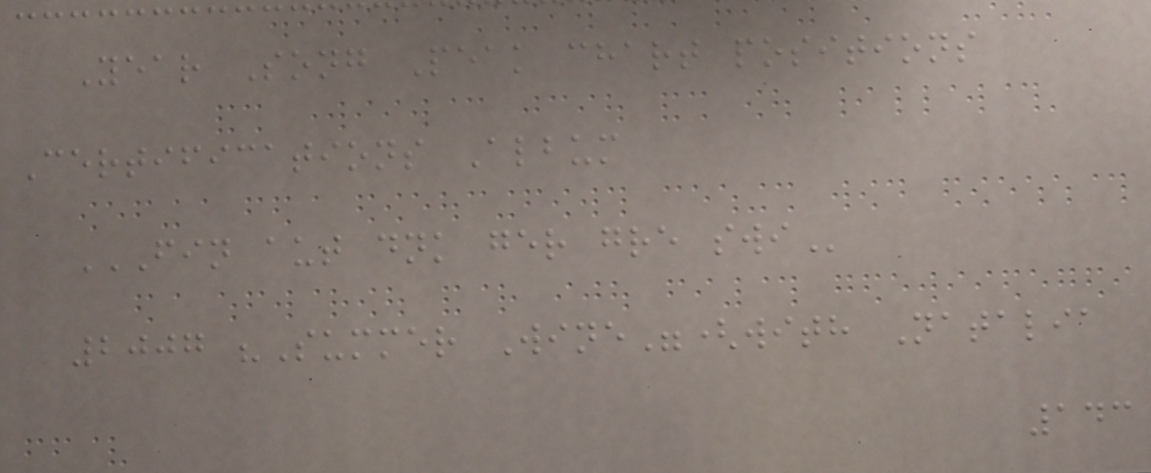Year Song Peak chart positions
Certifications Album
FIN AUT DNK GER GRE SWI
2007 "Summer Wine"(with Natalia
143
